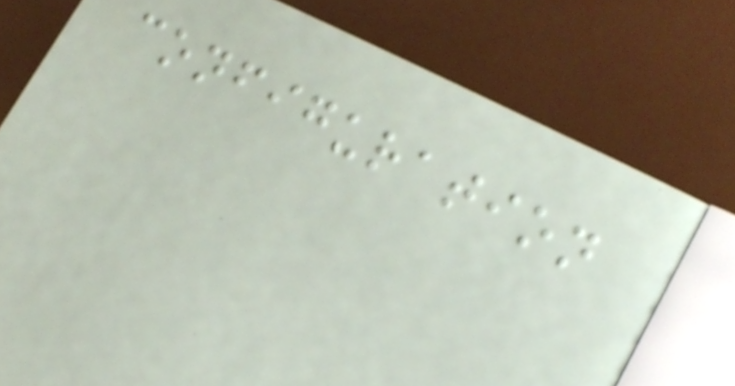configuration
